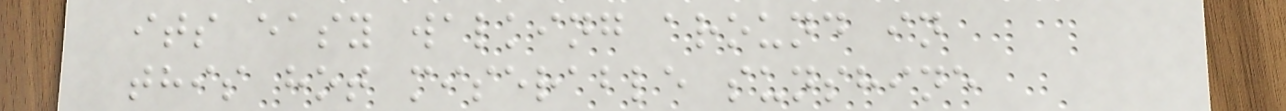its easy walking around in
this hot miserable sunshine
